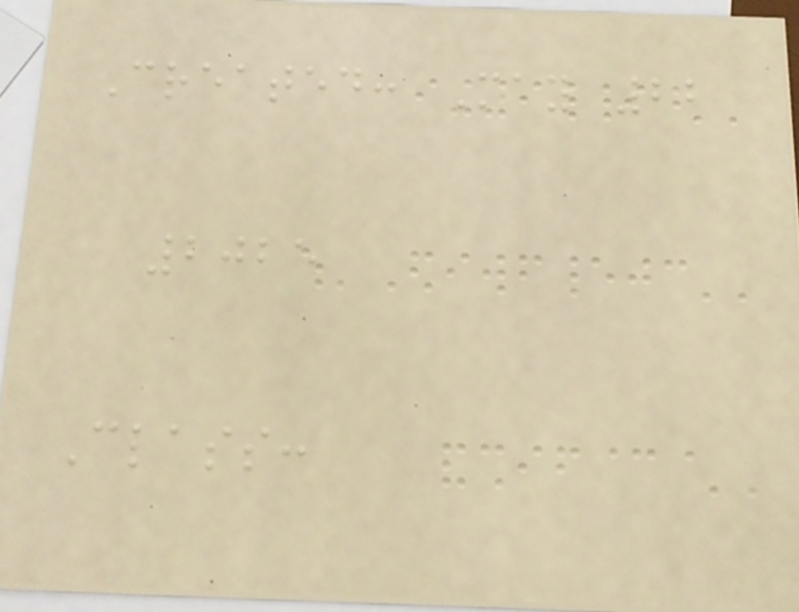Created: May 22
2025
Class:
